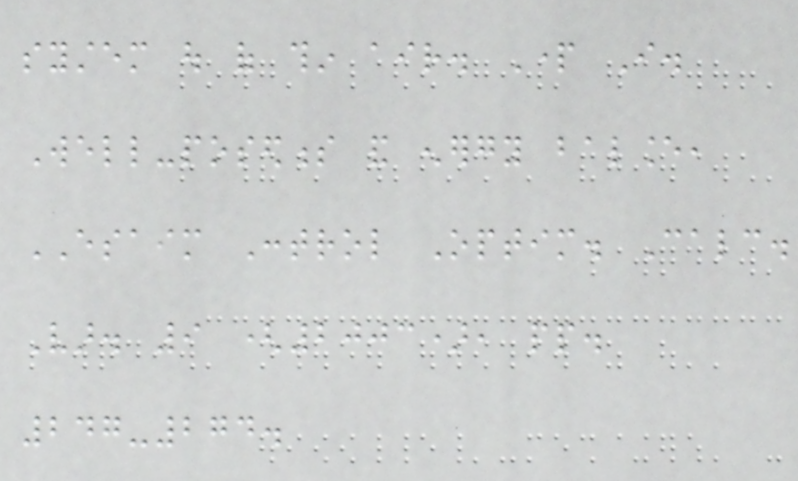system out of thin air. Part I.
Well-posedness and energy balance,
ESAIM Control Optim. Calc.
Var. 9 (2003), pp.
247-274.
